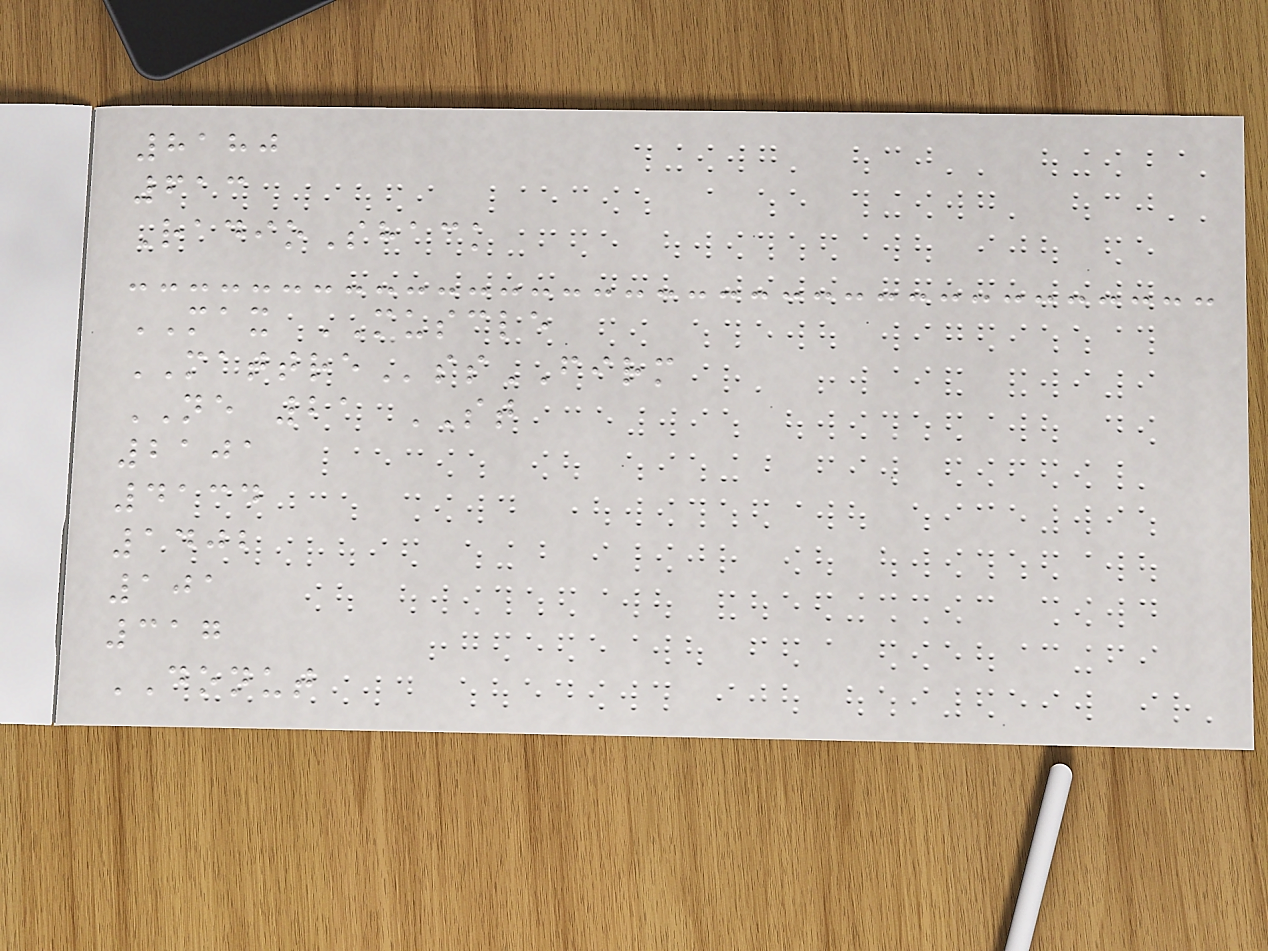8180
613
RadioShack
MAX MUSCLE
MATTREssFIRM
NE 21 ST
2101
4134
1402
101
317
DONUT
